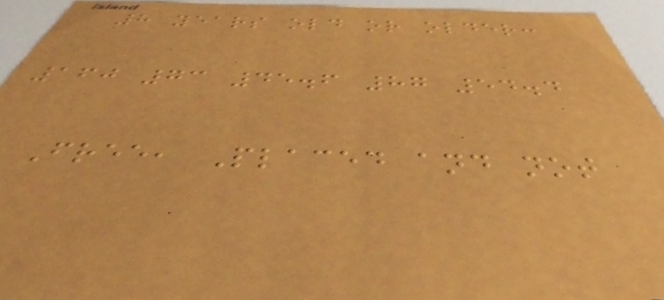8 years old or older:
160 73 45.6 87 54.4
Free, Placed and not
